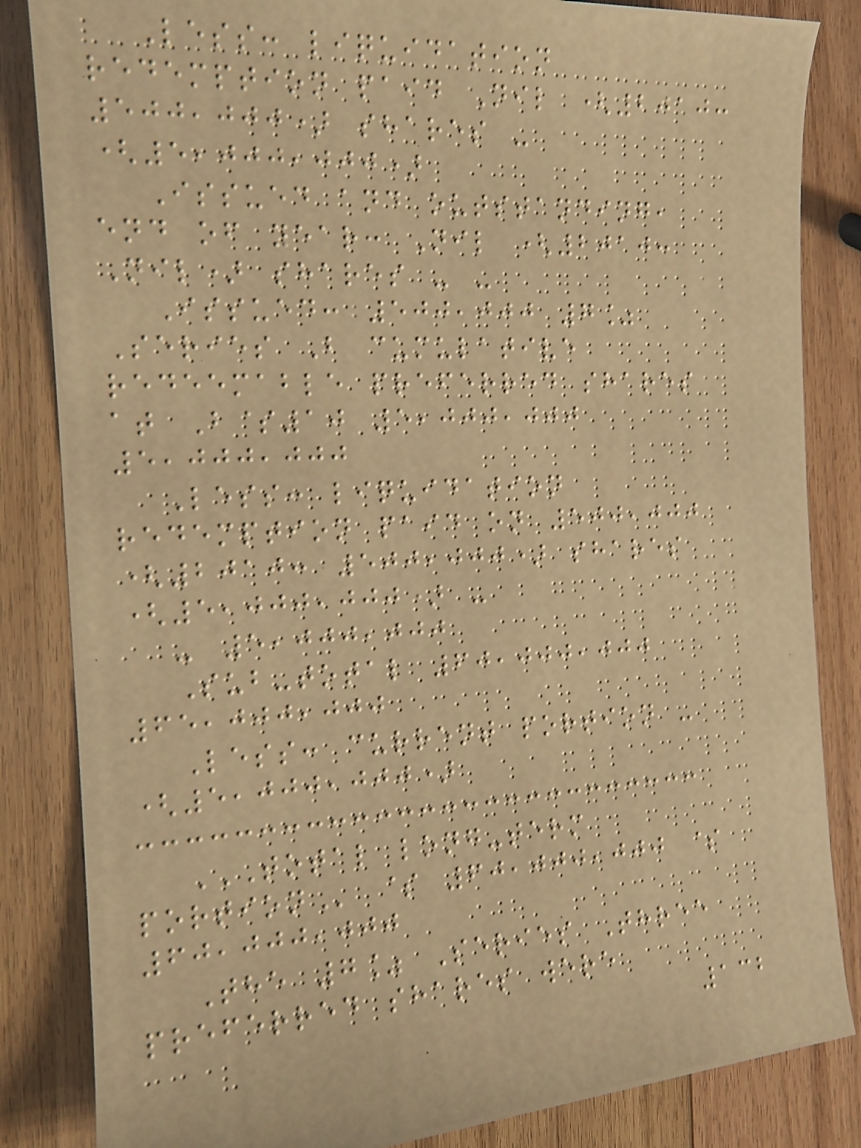Less: liquidation
redemption paid Nil (2010:
500,000) shares -
(5,000,000)
Issued and outstanding,
end of year: Nil (2010:
Nil) shares - -
Issued: 500,000 7%
Series B cumulative
redeemable preferred shares
at B$10 5,000,000
5,000,000
Less: liquidation
redemption paid on 500,000
(2010: 500,000) shares
(5,000,000) -
- 5,000,000
Sub-total 60,000,000
65,000,000
Less: current portion -
(5,000,000)
TOTAL LONG-TERM
PORTION $ 60,000,000 $
60,000,000
The 7% Series Three
preferred shares were
132
